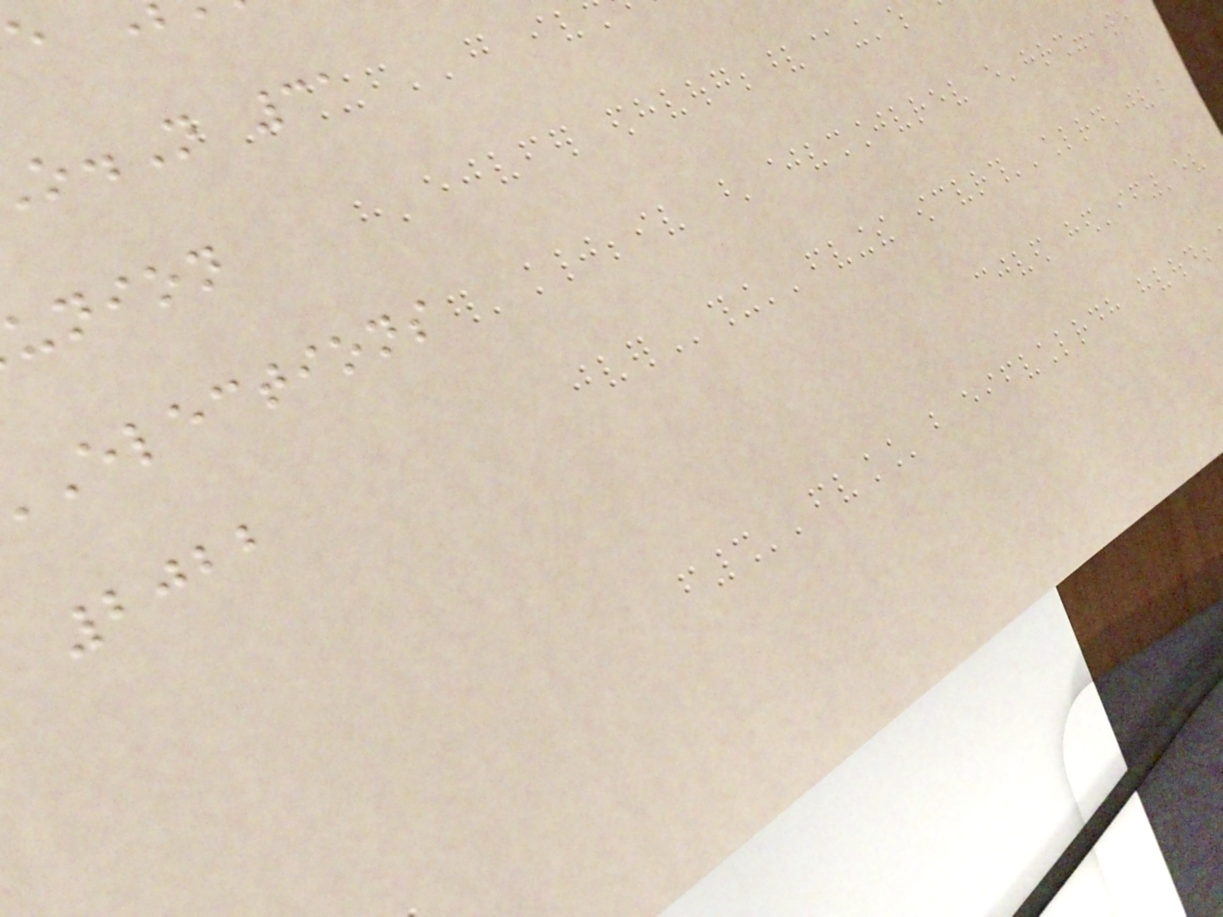.N 31
union
elections
2022
